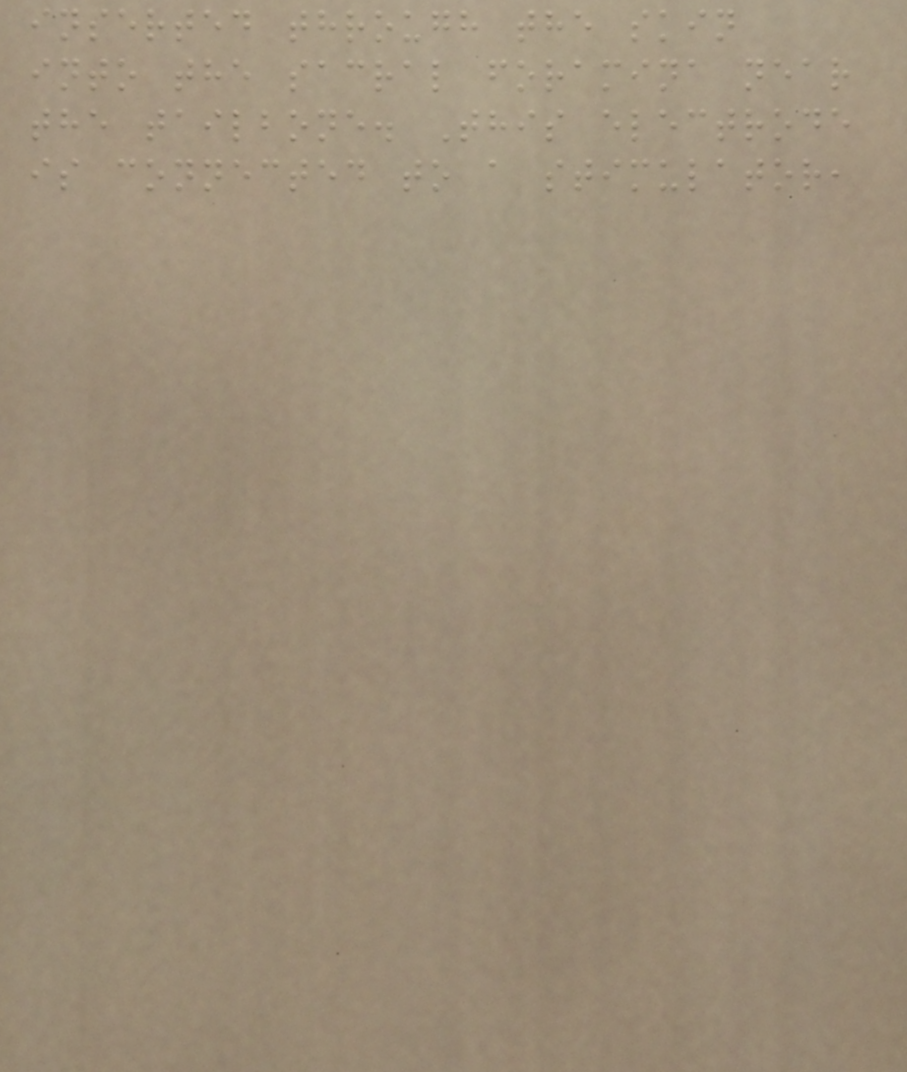inserted through the skin
into the sacral foramina near
the tailbone. This electrode
is connected to a stimulator,
